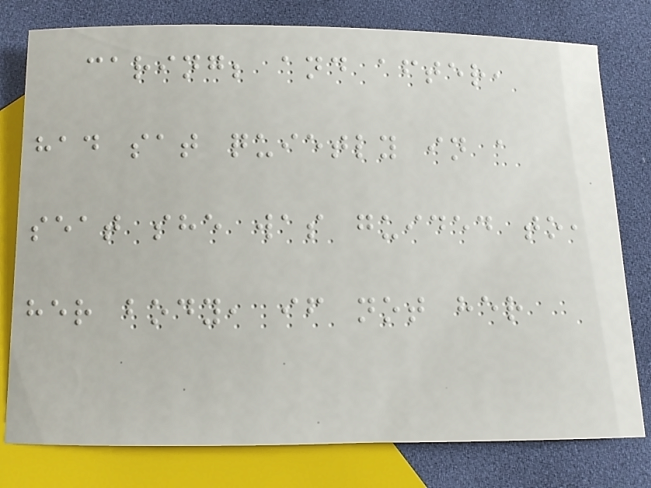caring; and after,
had sat quietly in a
seat she was guided to,
her body, if not her
